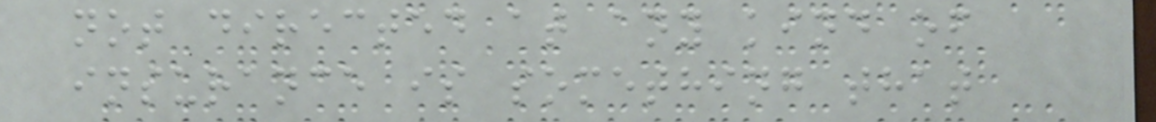not directed at any kind of
insurance is something that
